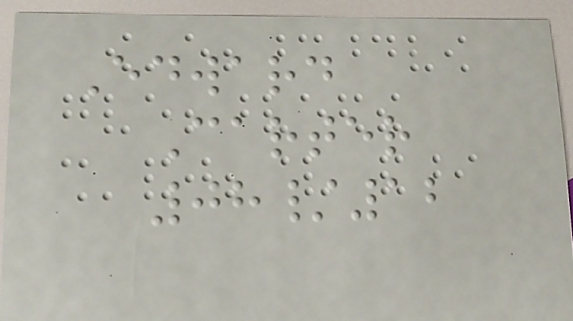Edward
Carter
08/12
